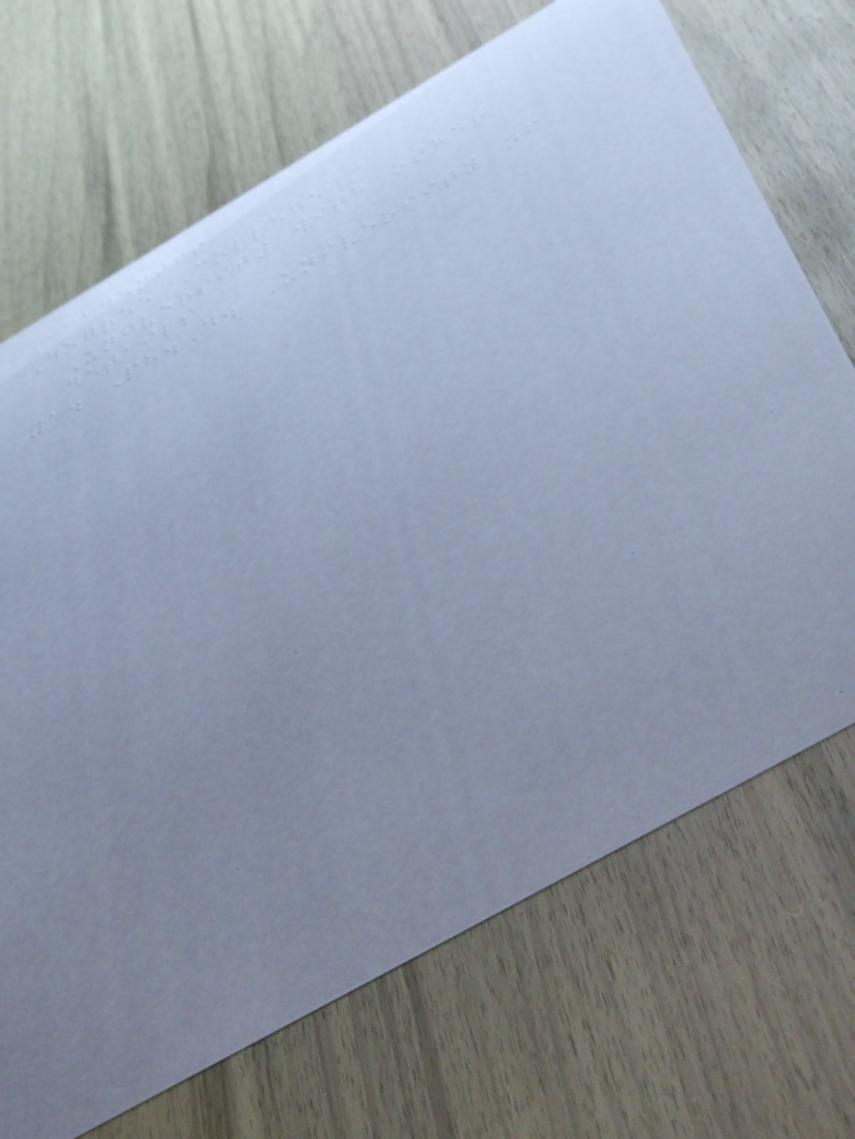Academics
Degree College/
University with other
details
1. Ph.D. University of
